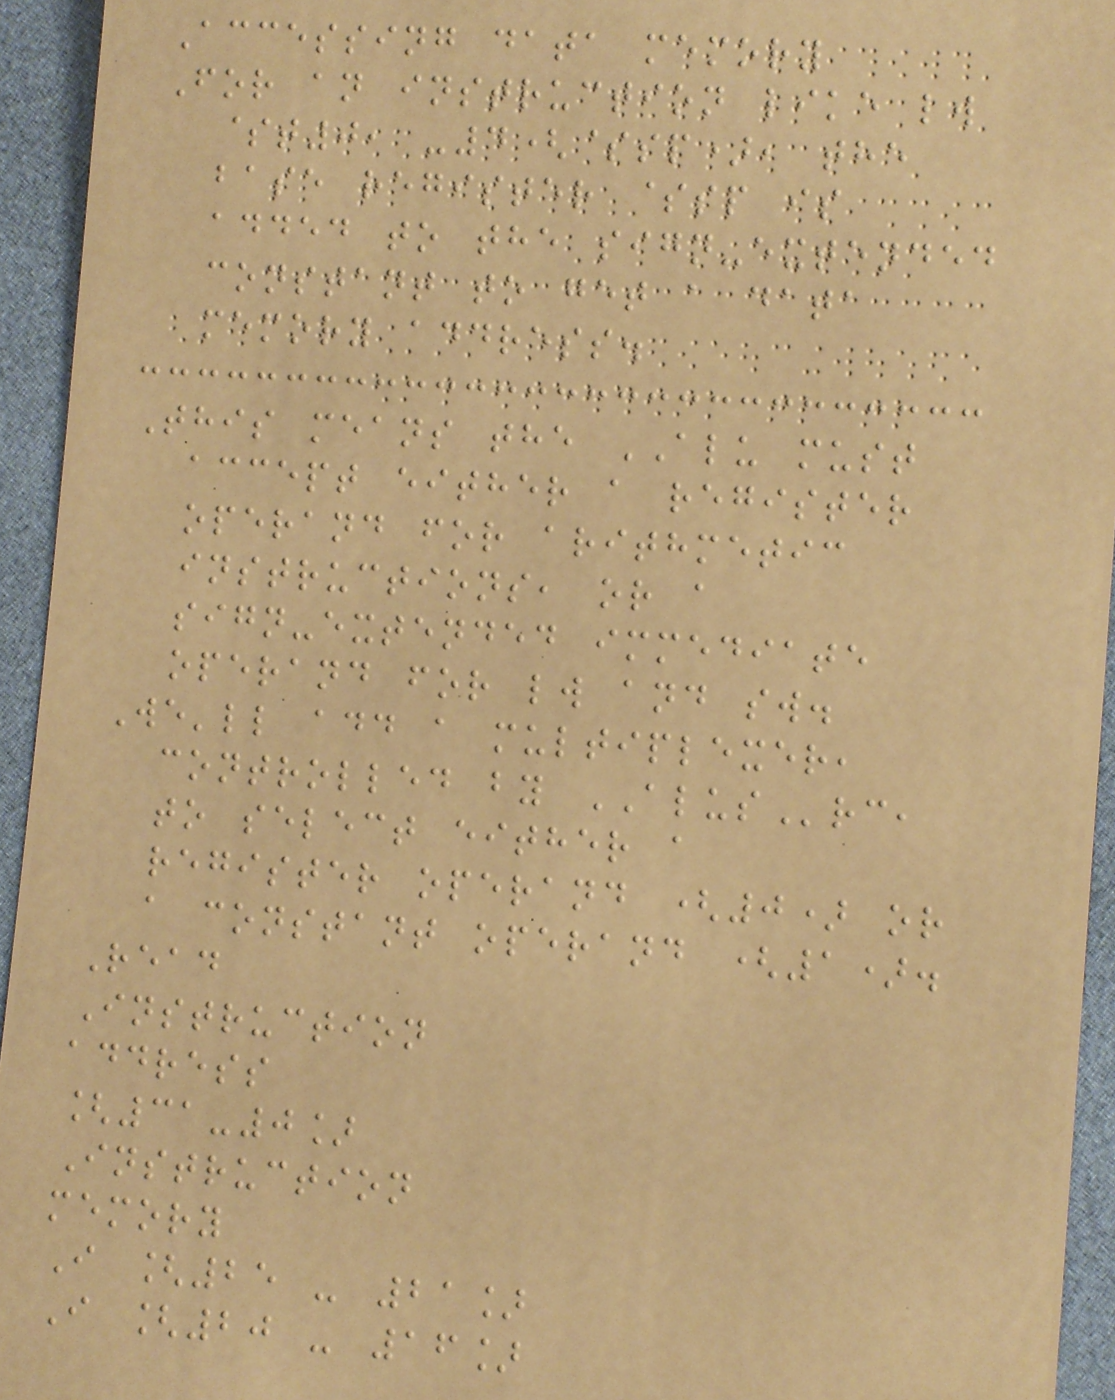Accessing data memory
For an instruction like lw
$t0, -4($sp), the
base register $sp is
added to the sign-extended
constant to get a data
memory address.
This means the ALU must
accept either a register
operand for arithmetic
instructions, or a
sign-extended immediate
operand for lw and sw.
We'll add a multiplexer,
controlled by ALUSrc,
to select either a
register operand (0) or
a constant operand (1).
Read
Instruction
address
[31-0]
Instruction
memory
I [25 - 21]
I [20 - 16]
